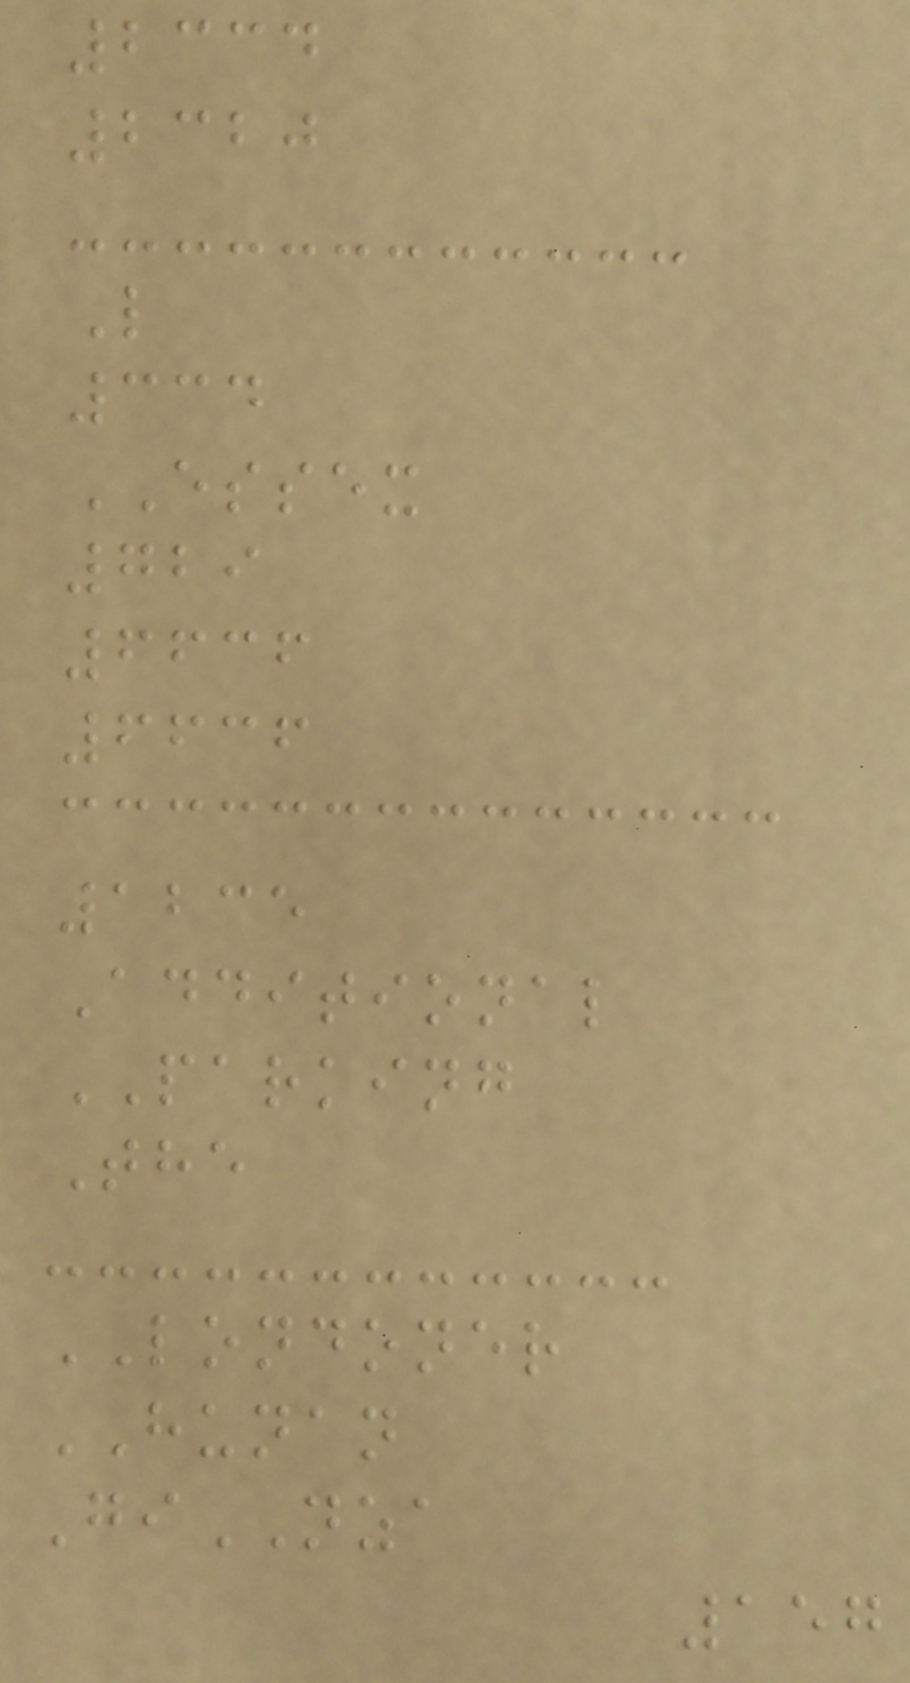2334
2320
L
334
ESSEX
729
6636
6636
1235
Additional
PARKING
The
LONDONER
HUNAN
GiNZA
157
